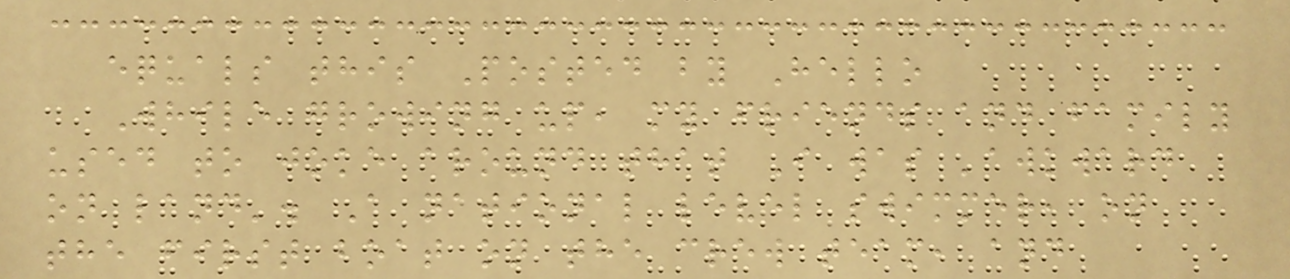equals this Posted by Hello
While growing up, my friends and family
used to joke around that I was 'awkward
on land'. A national level swimmer, on
the first boat on the crew team, and
